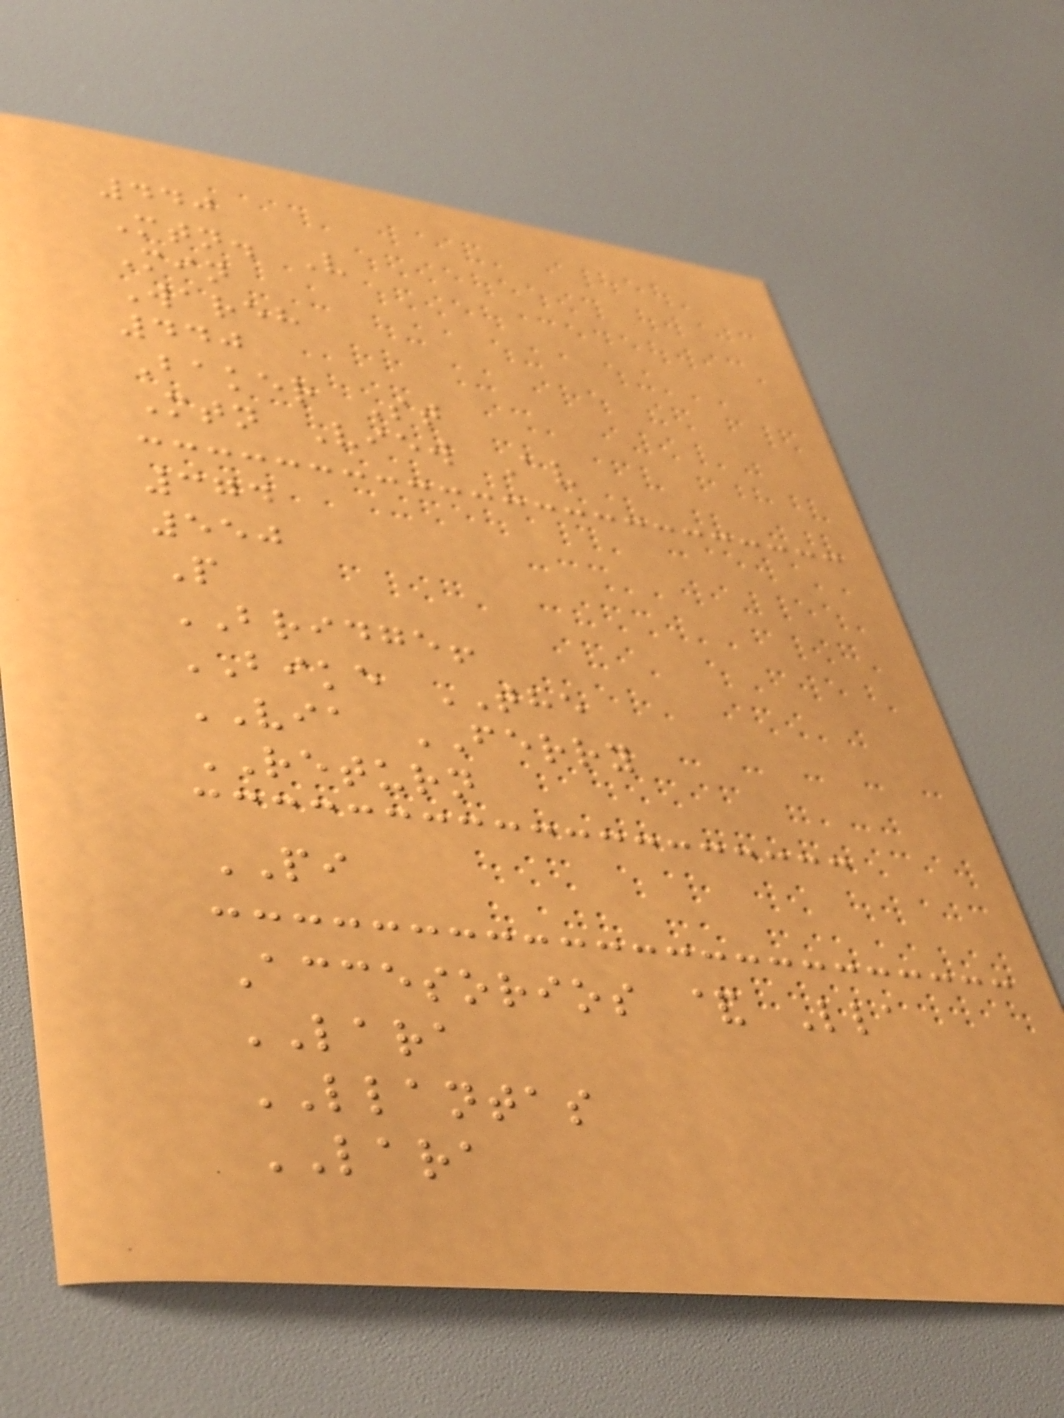440
Mtn. V
Min
Wareh
440
Baker St
Mtn View Av
374
550
P
BRIDGE!
BIKE THE
VIA FERRY
RETURN
PI
Accesorios & Lla
LARA
LLANTAS
LARA
